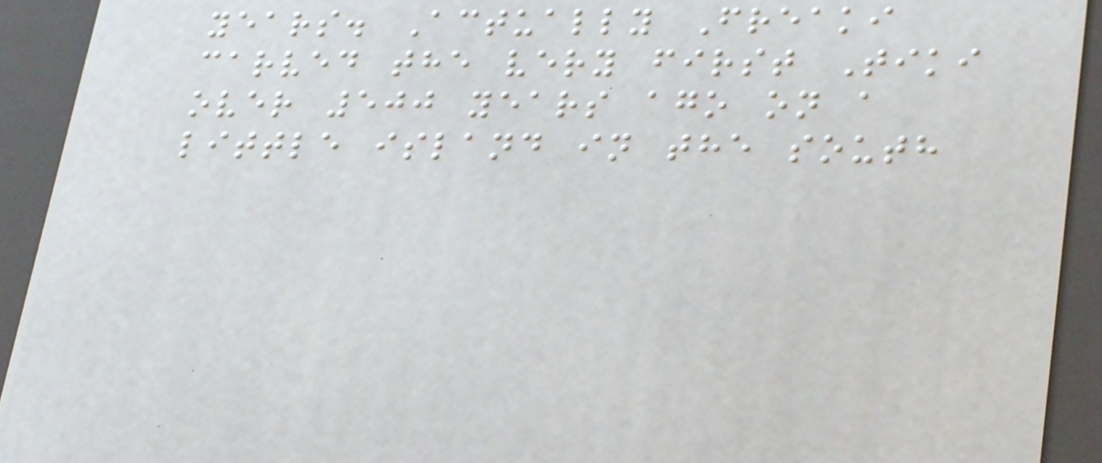years. Actually Freaki
carved the very first Tiki
over 500 years ago on a
little island in the south
